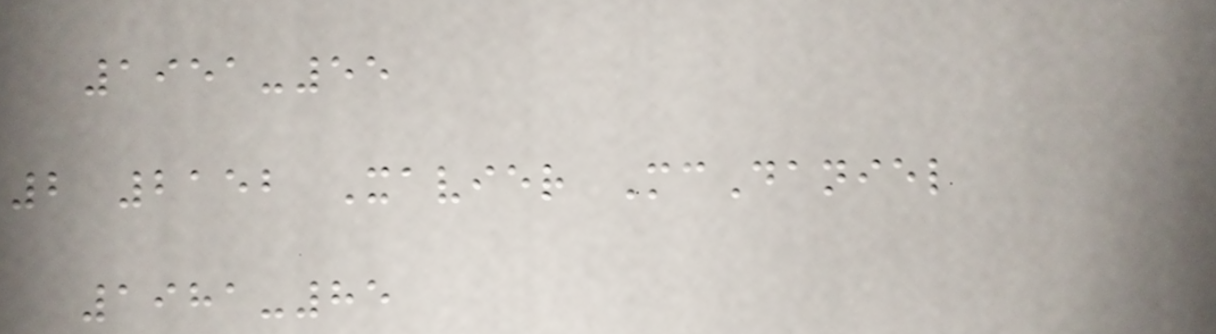1951-55
2 2152 Xavier McDaniel
1981-85
